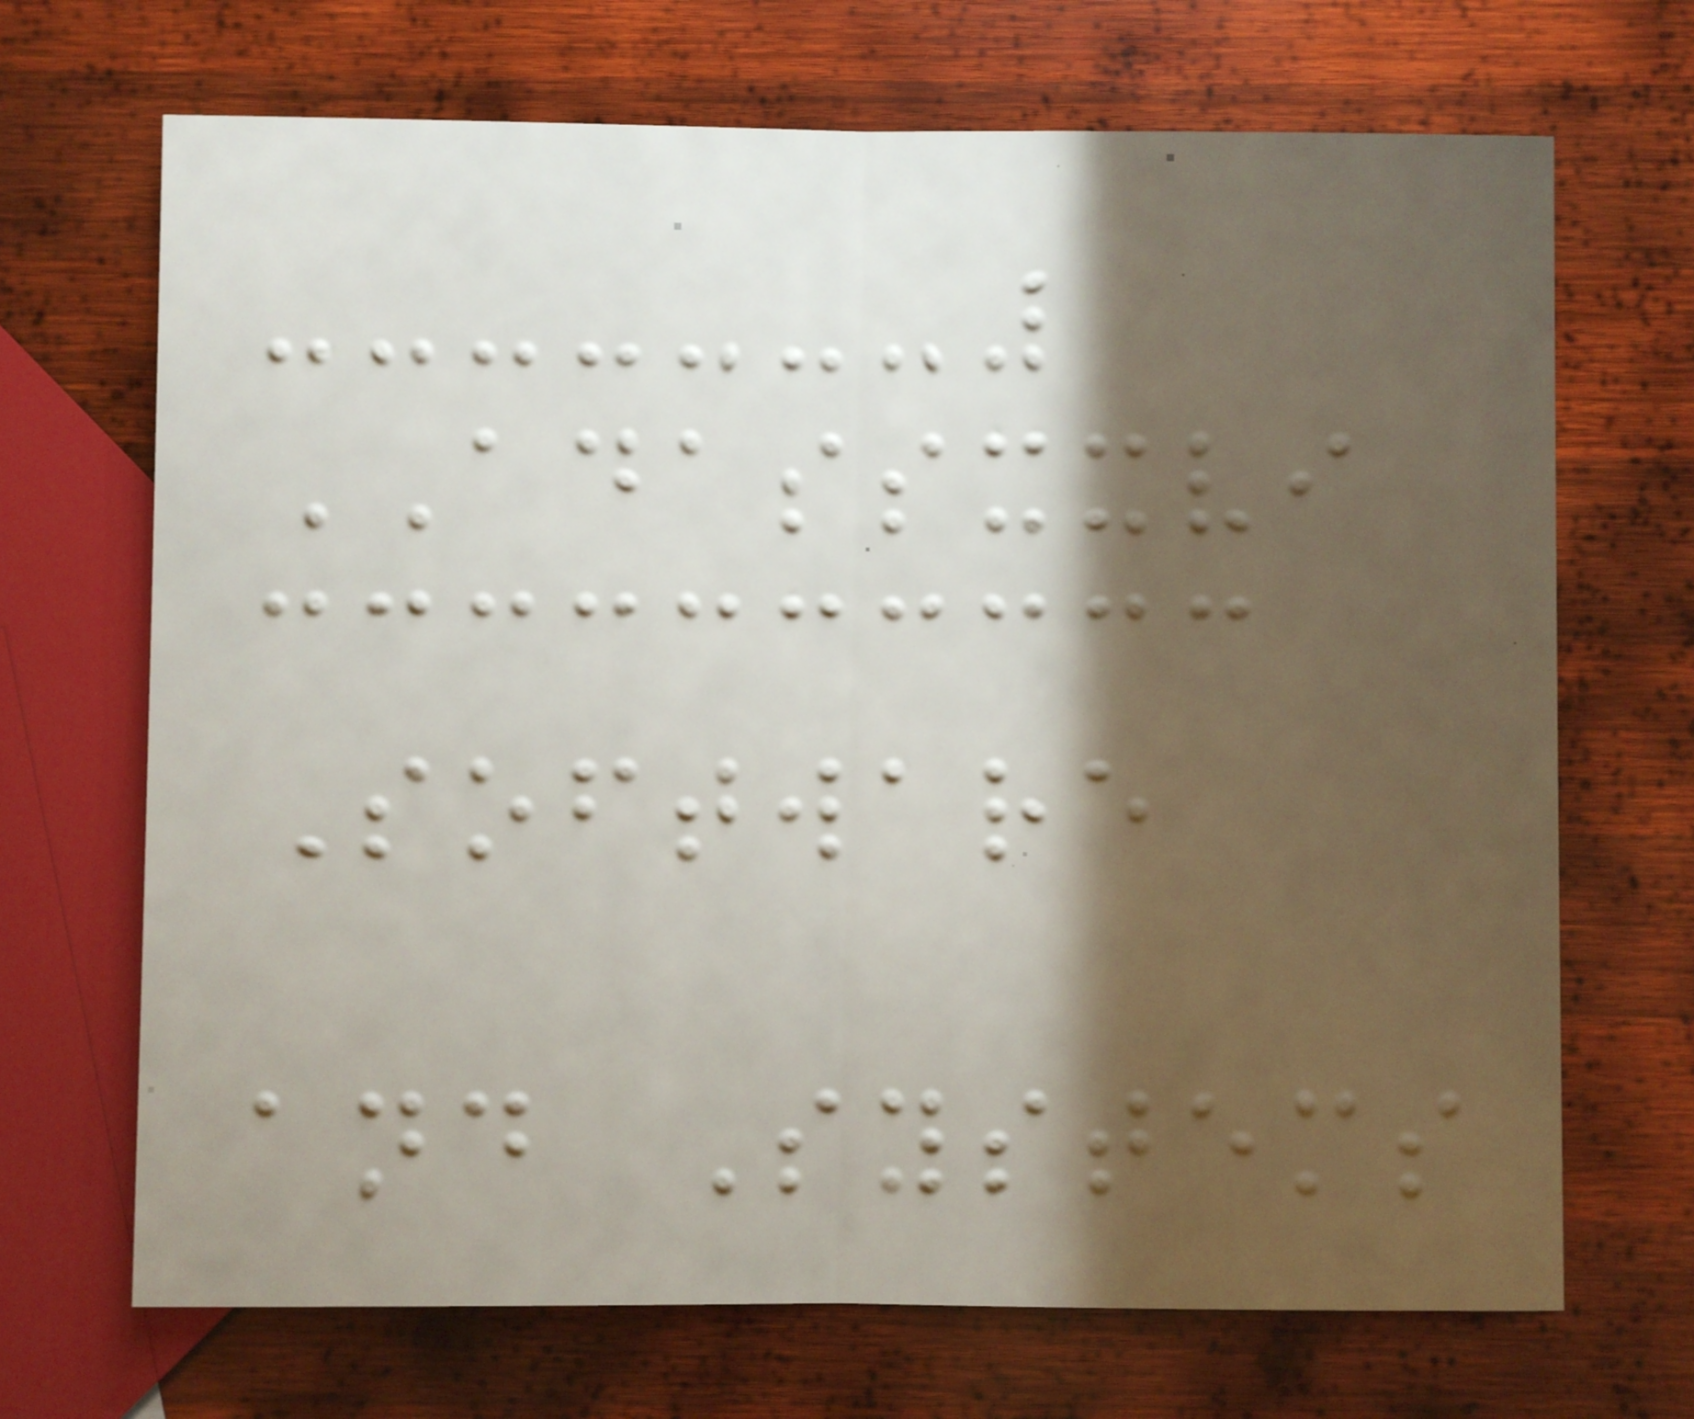ADASSXXVI
Software
and Systems
